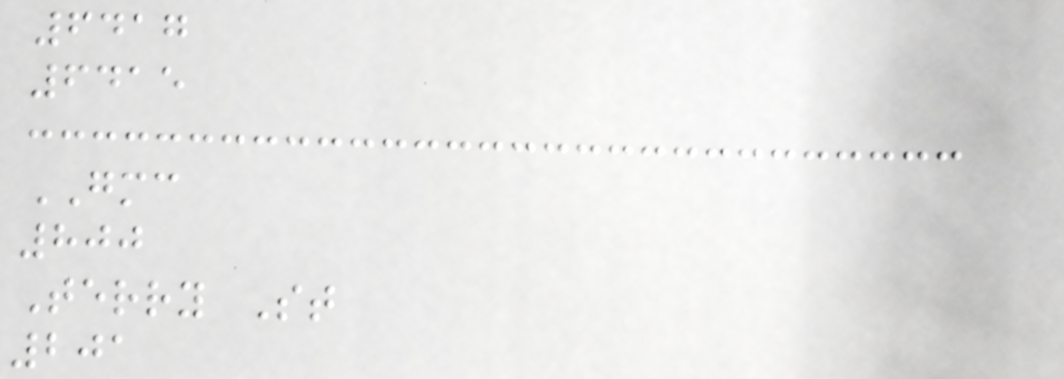6417
6415
GMC
800
Terry St
201
